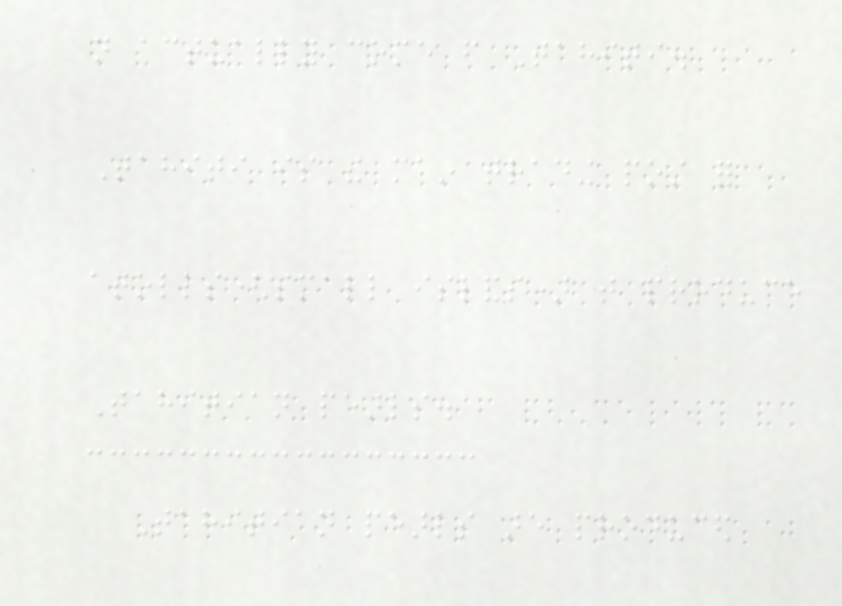not actually come from Tahiti.
Tahiti is the main trading post for
atolls(small islands) that produce
Tahitian pearls.
Tahitian pearls are produced
